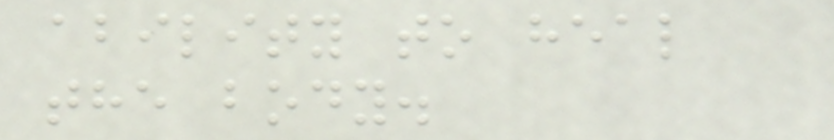ability to heal
the body.
